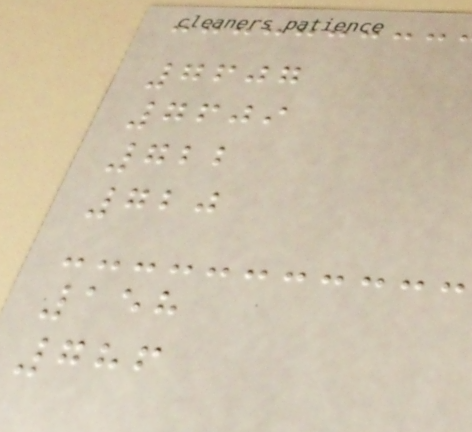7607
7609
722
720
158
786
